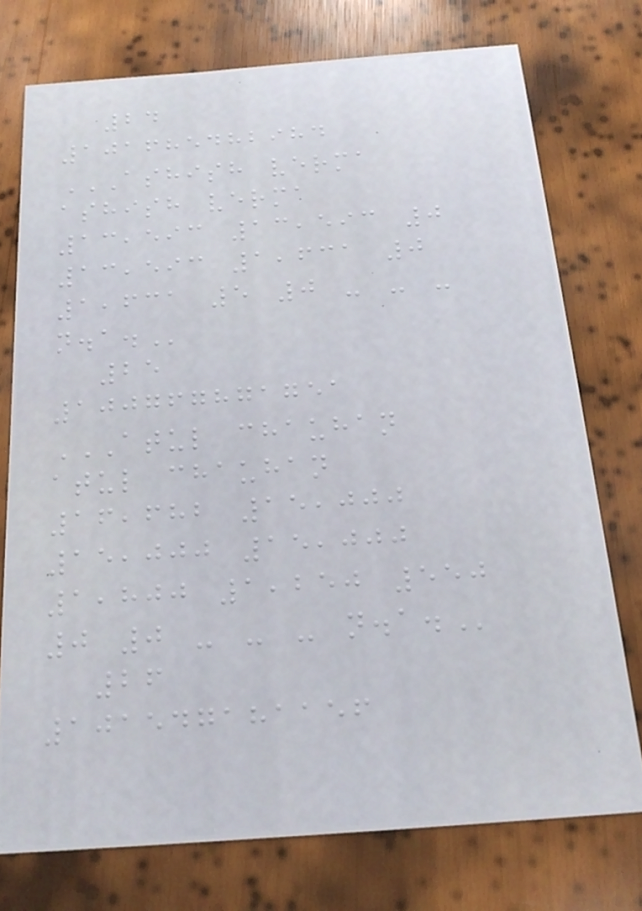24
101685482984
ASHISH VERMA
ASHISH VERMA
13,593 13,593 0
13,593 1,631 0
1,631 5 0 - - -
N.A.
25
100767871751
ATUL CHAUHAN
ATUL CHAUHAN
16,682 15,000
15,000 15,000
1,800 1,250 550
0 0 - - - N.A.
26
101547181156
